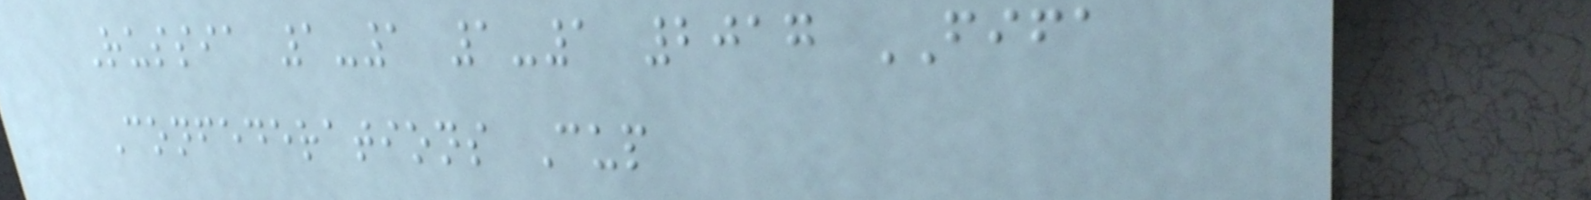Russia 1-1 1-1 2017 FIFA
Confederations Cup
